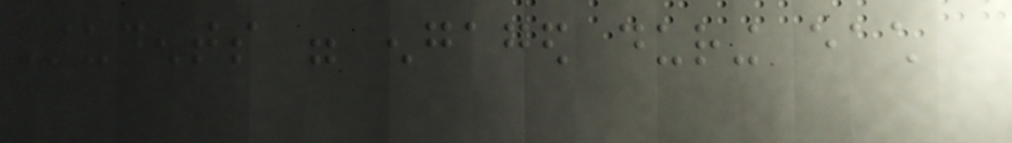Students were engaged during each
